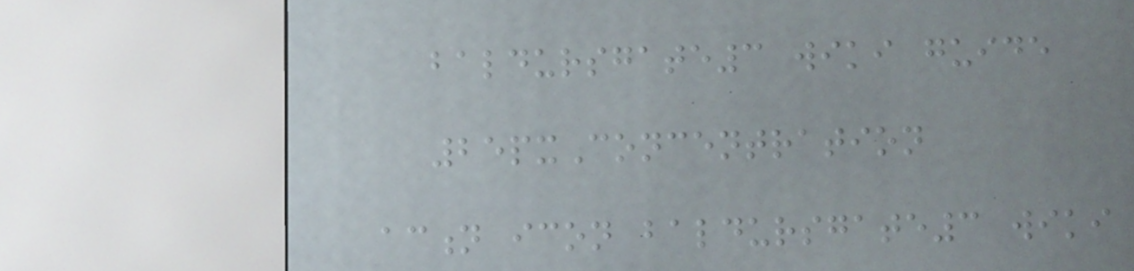baldursgate3 wiki guide
25pxConcentration
action icon baldursgate3 wiki
